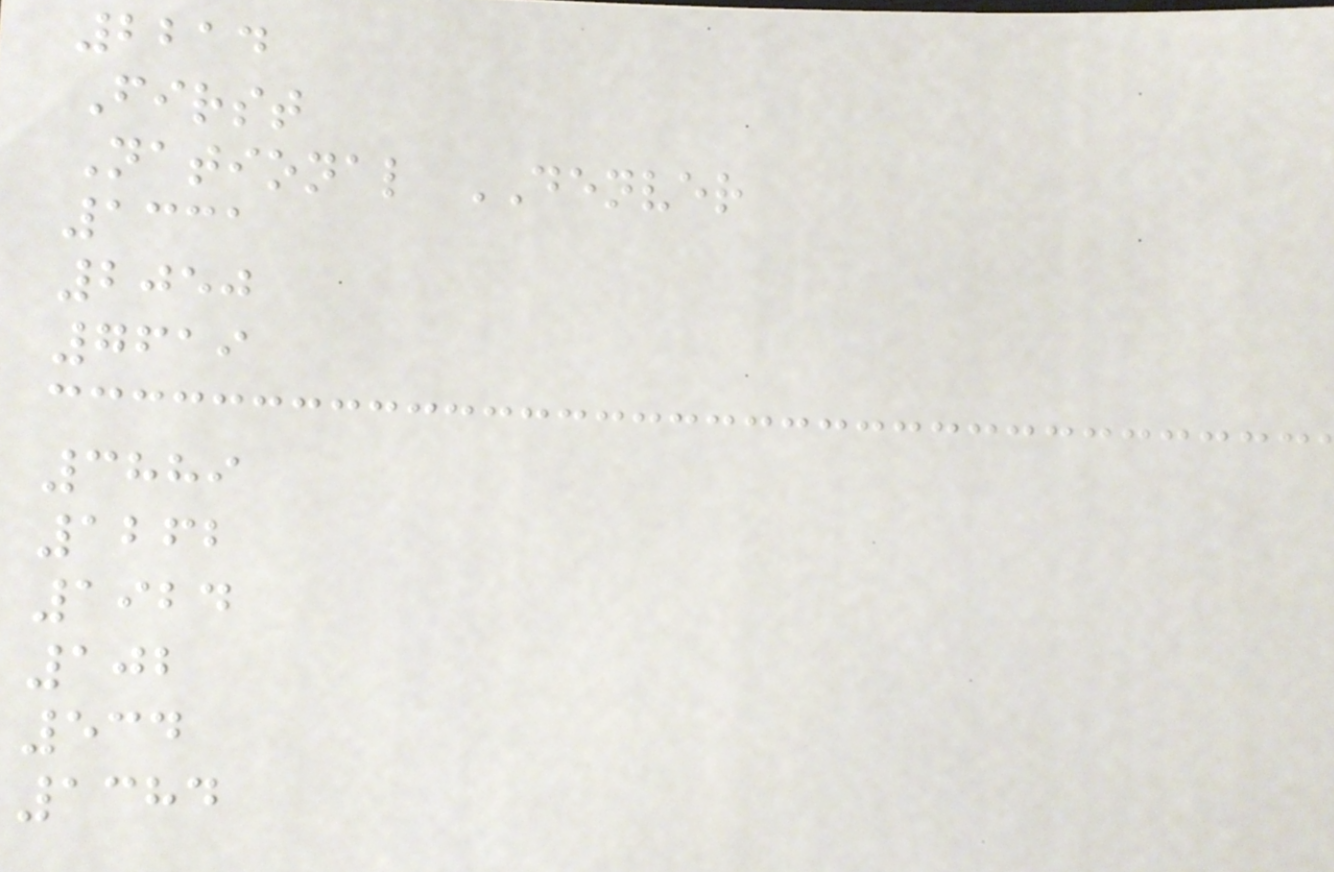2214
First
National DENVER
1331
2050
7619
3889
1262
1924
102
534
1384
